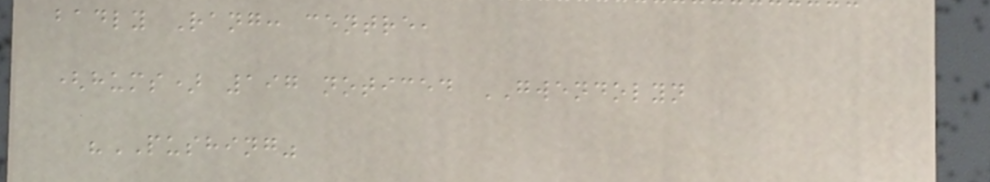badly Rang: centre,
(hums) 197 noticed GWENDOLYN
"PUSHING"
